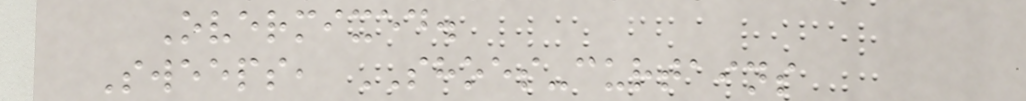Overmixed.
Sweeps, SHOES-curtains
